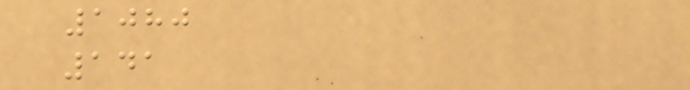1080
141
